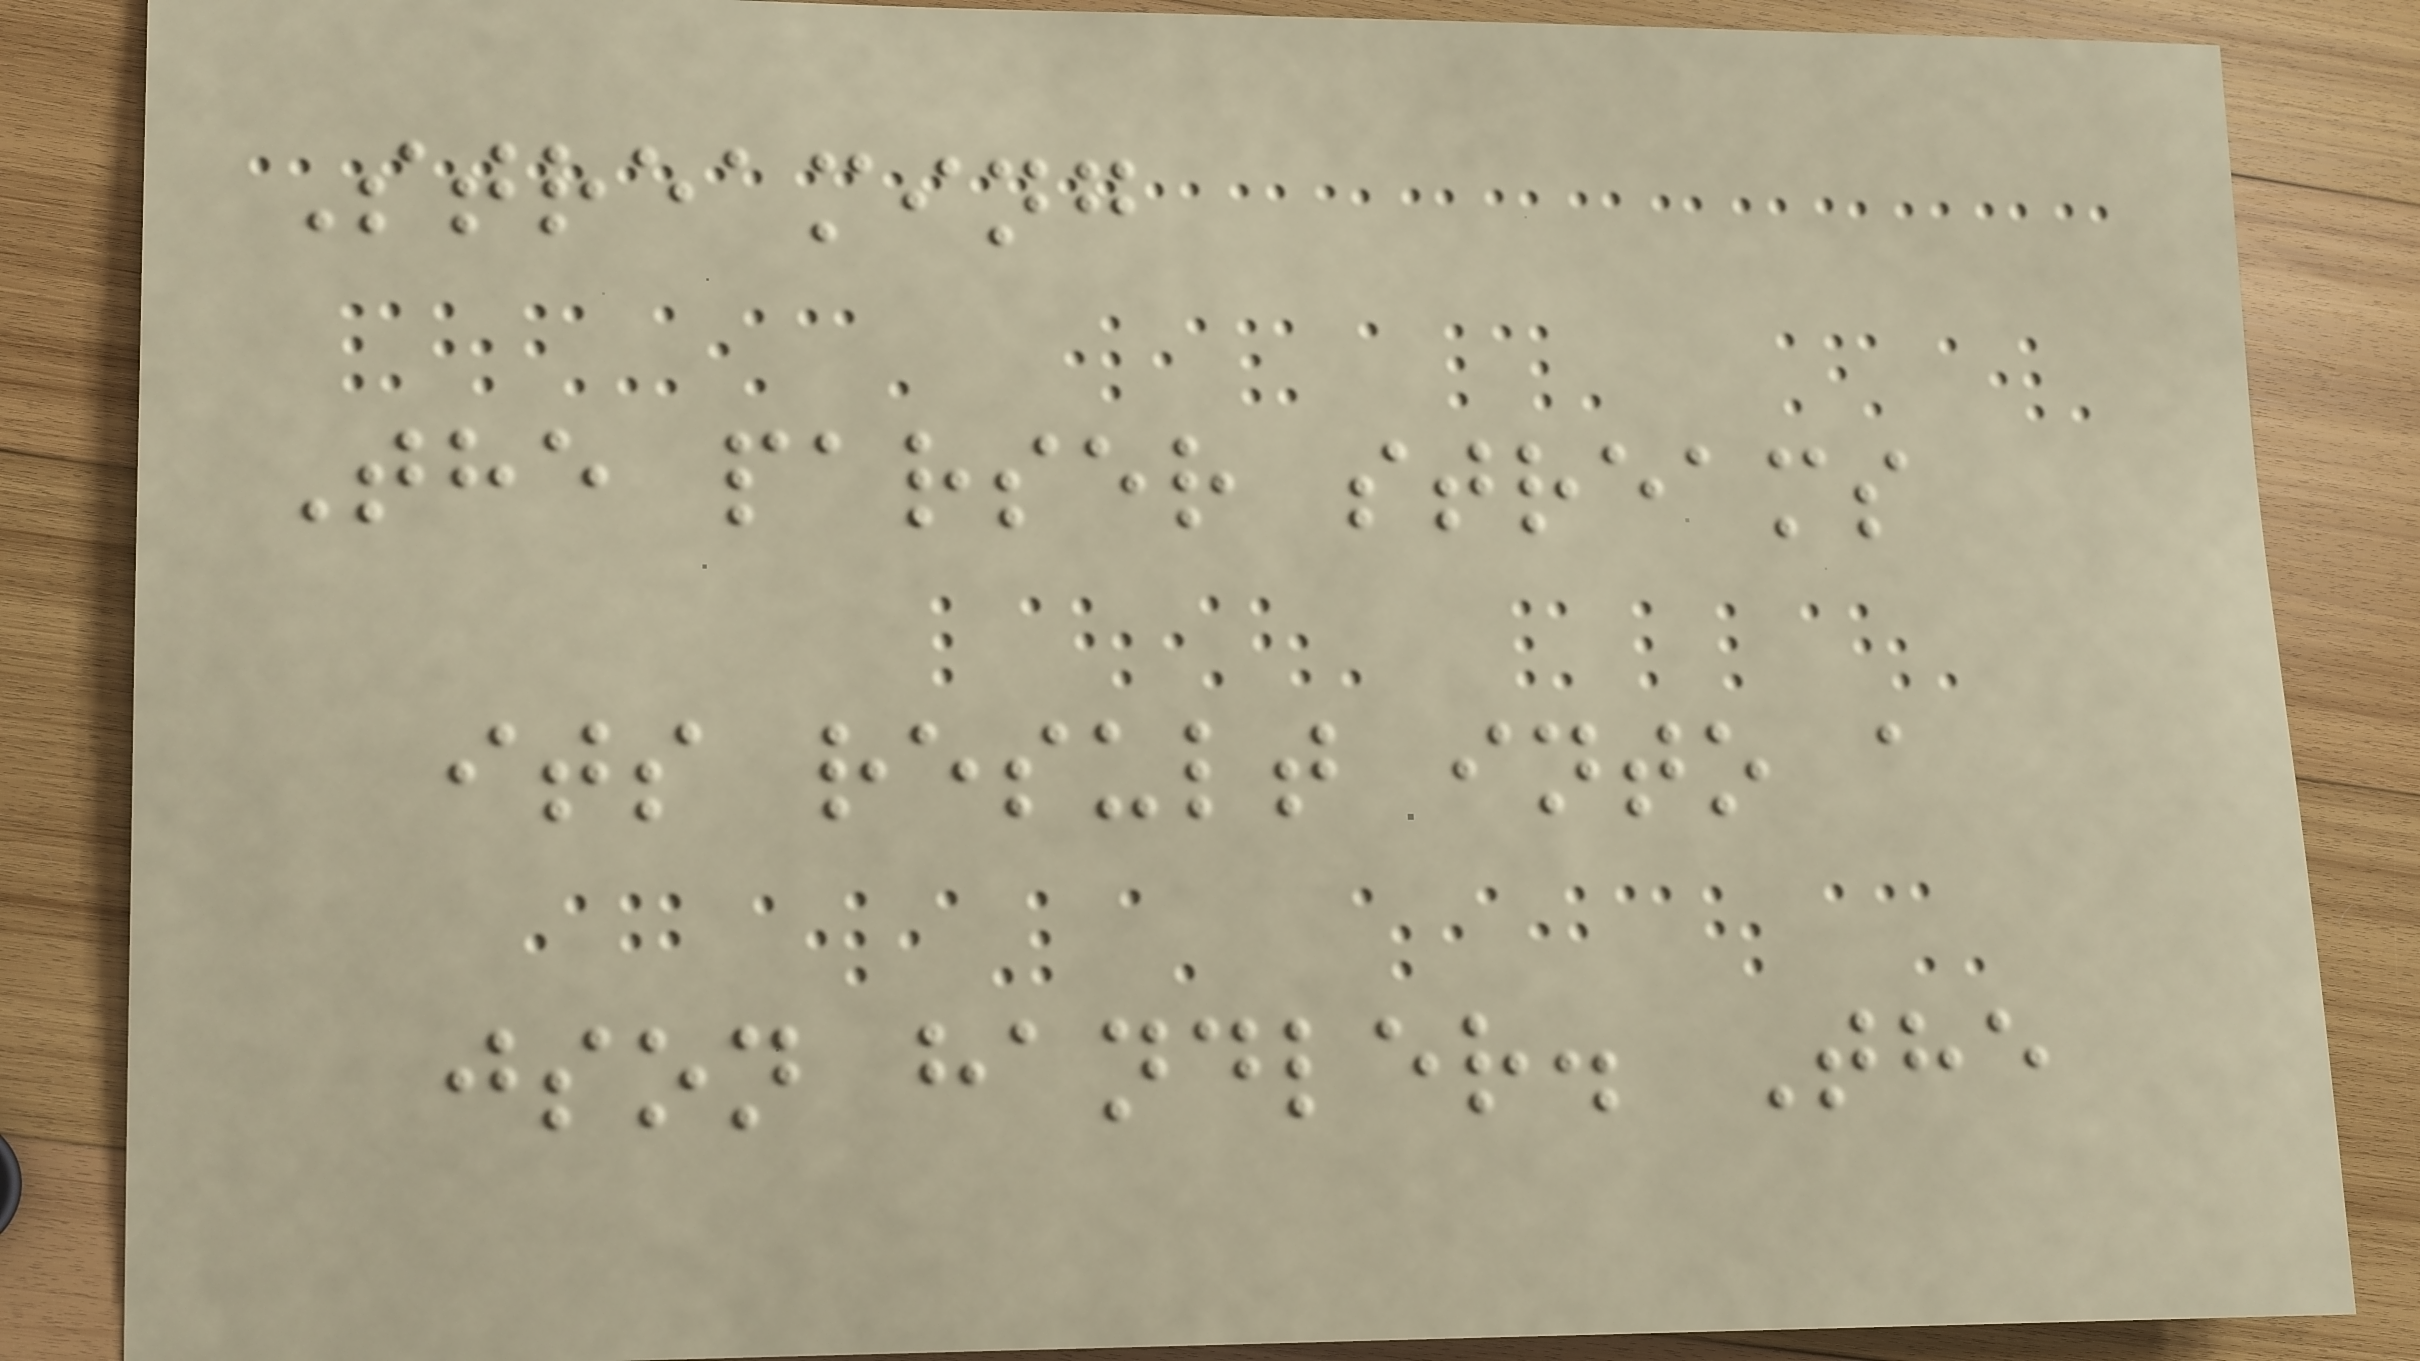Streaming
The parser streams
its result into a
json handler. The
